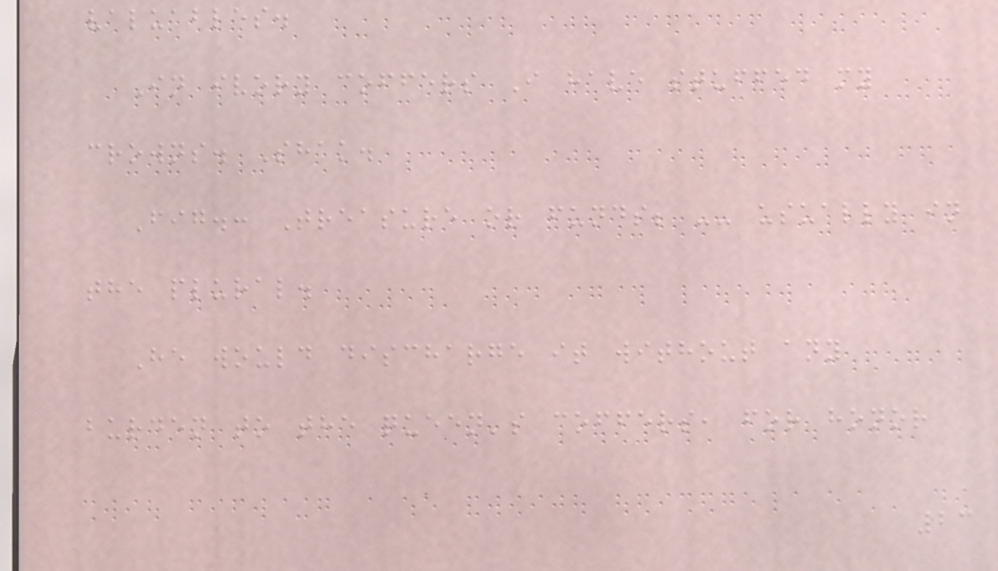valuables.
In ivory coffers I have stuffed my
crowns. Shak.
Fig.: Treasure or funds; -- usually in
the plural.
He would discharge it without any
burden to the queen's coffers, for honor
23
